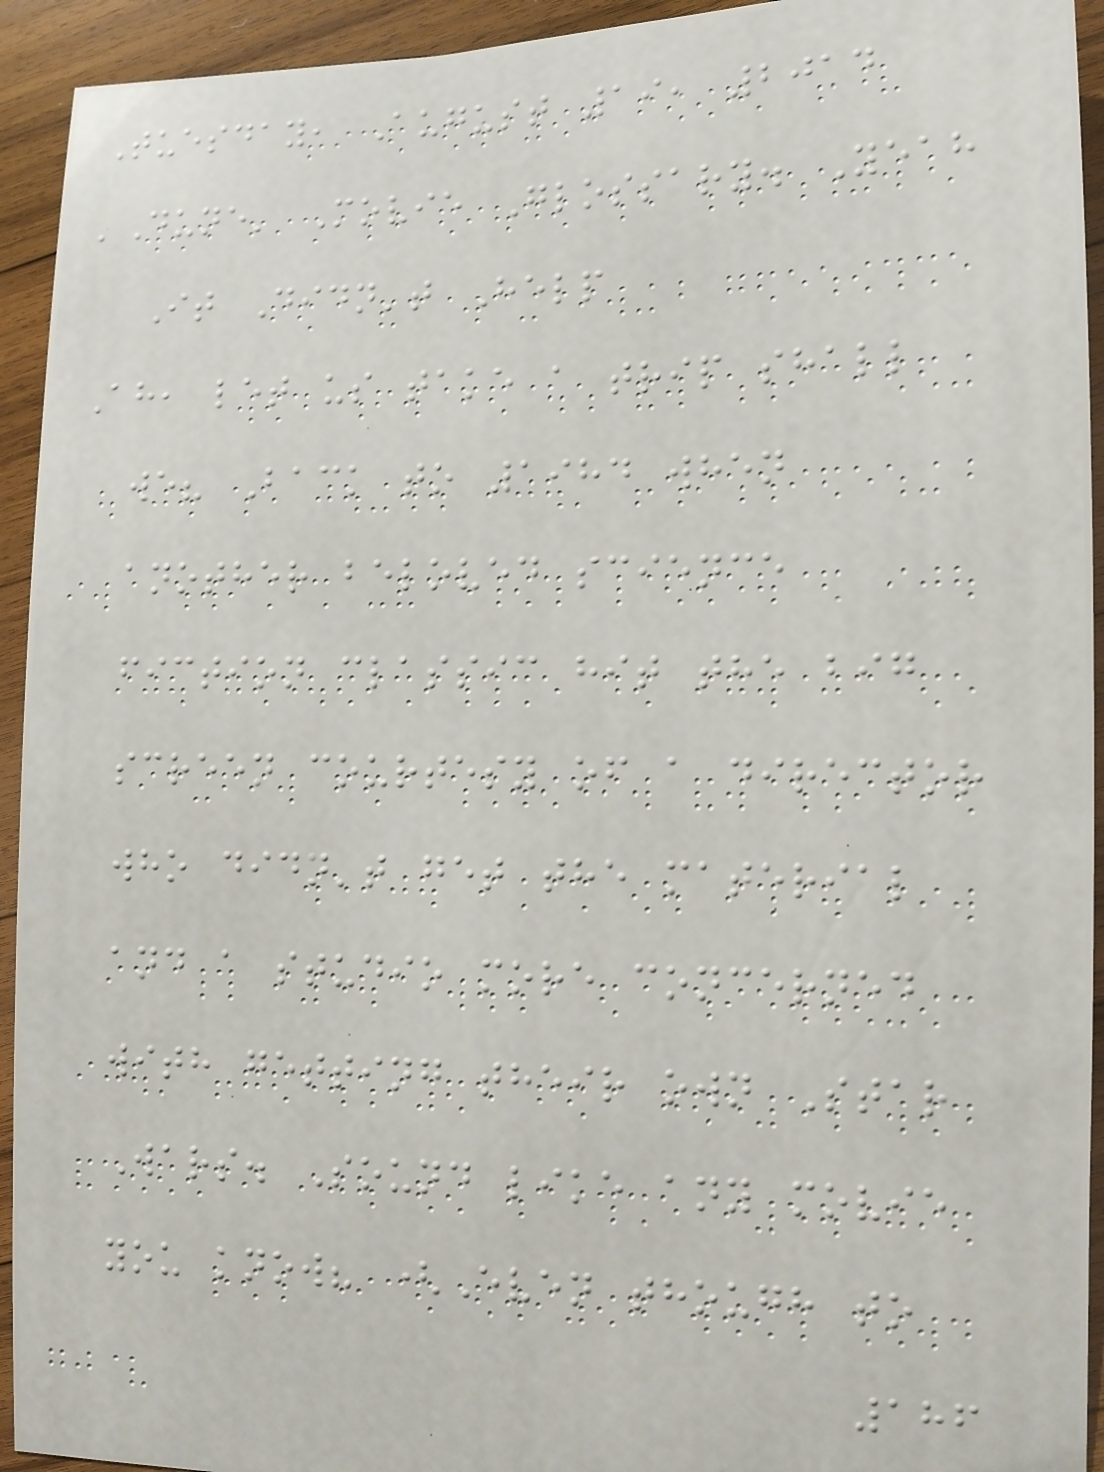Tuesday, August 19, 2014
'Dune' Movie Glossary. Yeah
It Didn't Help
Ah, let us take a trip shall
we? Back to 1984 when
another beloved science
fiction classic hit the big
screen courtesy of a director
who didn't get the material
and a studio more concerned
with getting their own Star
Wars. Sound like any movie
you know? (Even though to
186
